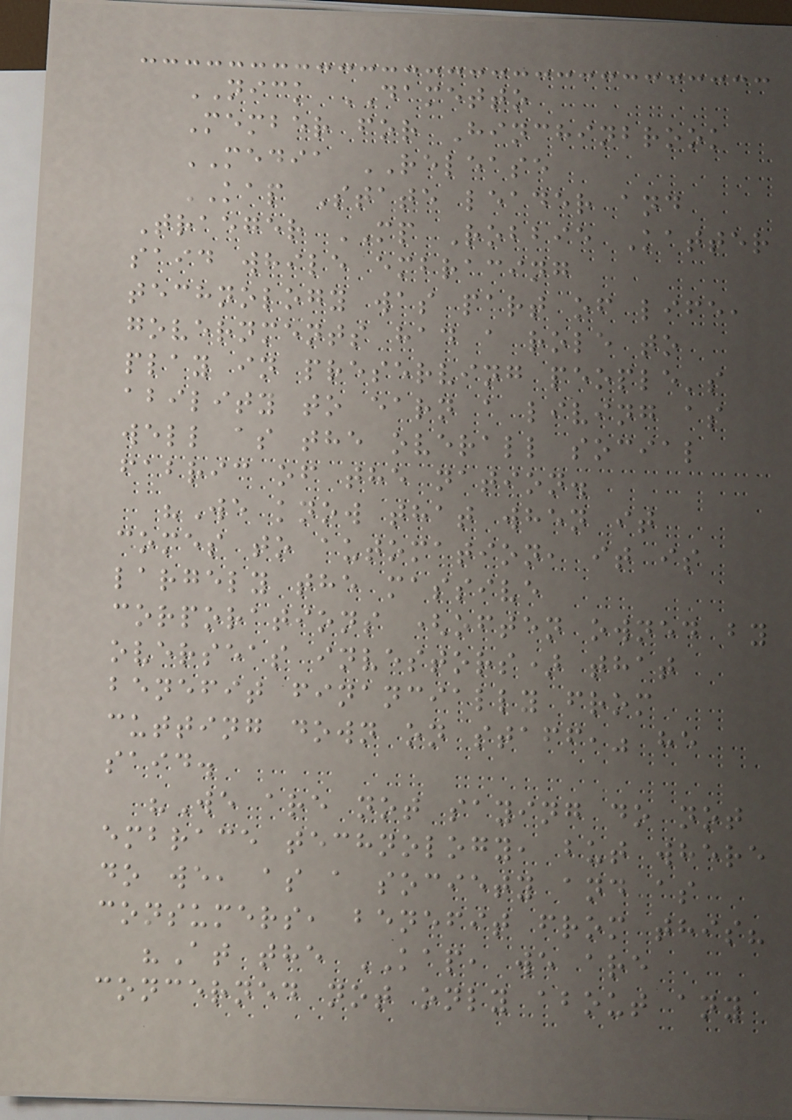NICK DAMETTO
Member for Hinchinbrook
MEDIA RELEASE
KAP State leader and
Traeger MP Robbie Katter
said while embracing
technology was part of life,
governments had a role to
play in preserving people's
ability to earn a living as
well as the overall social
fabric of the nation.
"We know that when it
comes to automation, it is
largely the massive
corporations (often owned by
overseas investors) that
benefit financially from
cutting down on staff," he
said.
"We are not saying do not
embrace technology, but where
do we, as a society and as
consumers, benefit from this?
"At the KAP, we are
concerned not only about any
